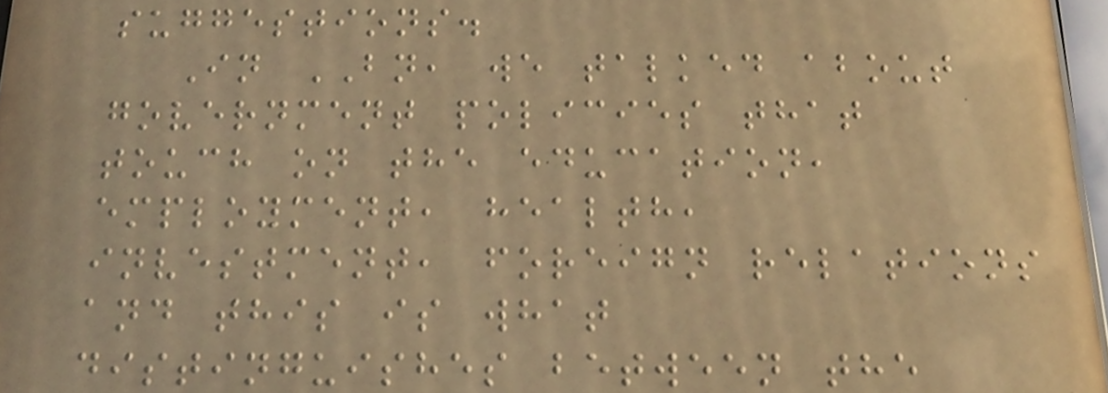suggestions.
In BN, we talked about
government policies that
touch on the education,
employment, health,
investment, foreign relations
and this is what
distinguishes between the
